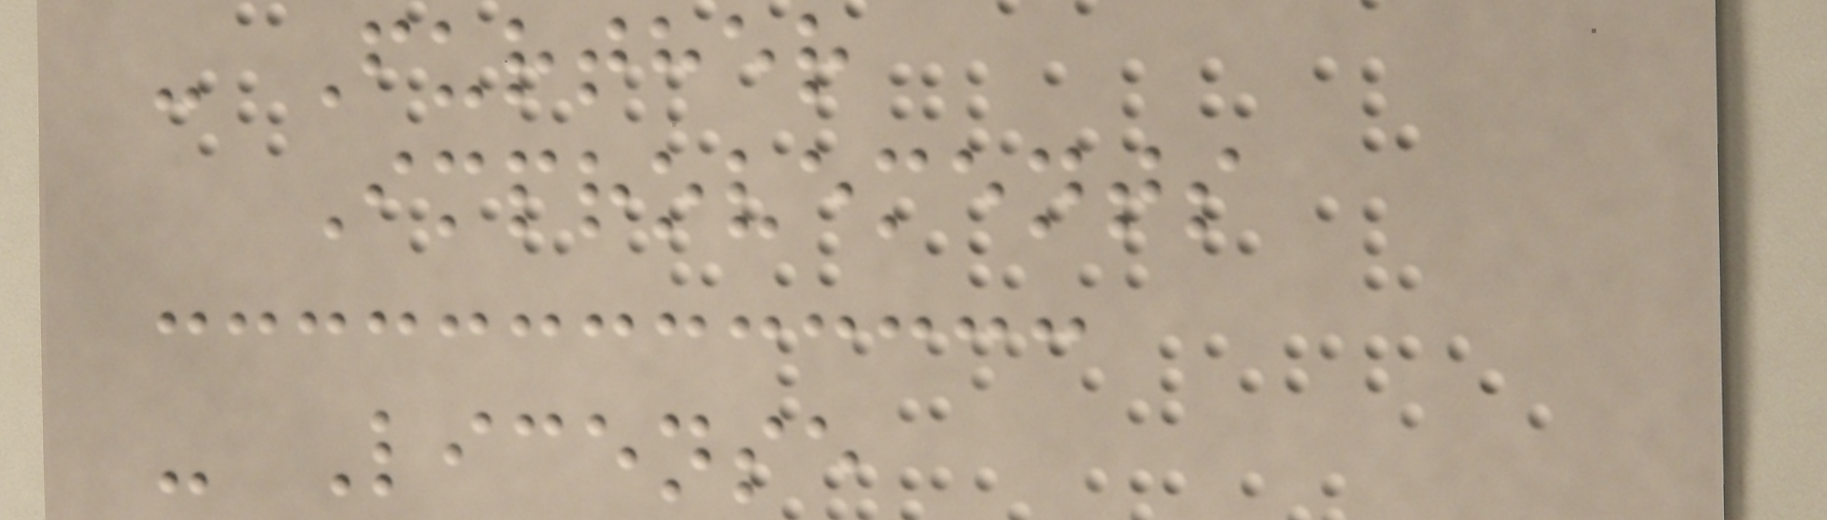- Further
Improvements
- License
